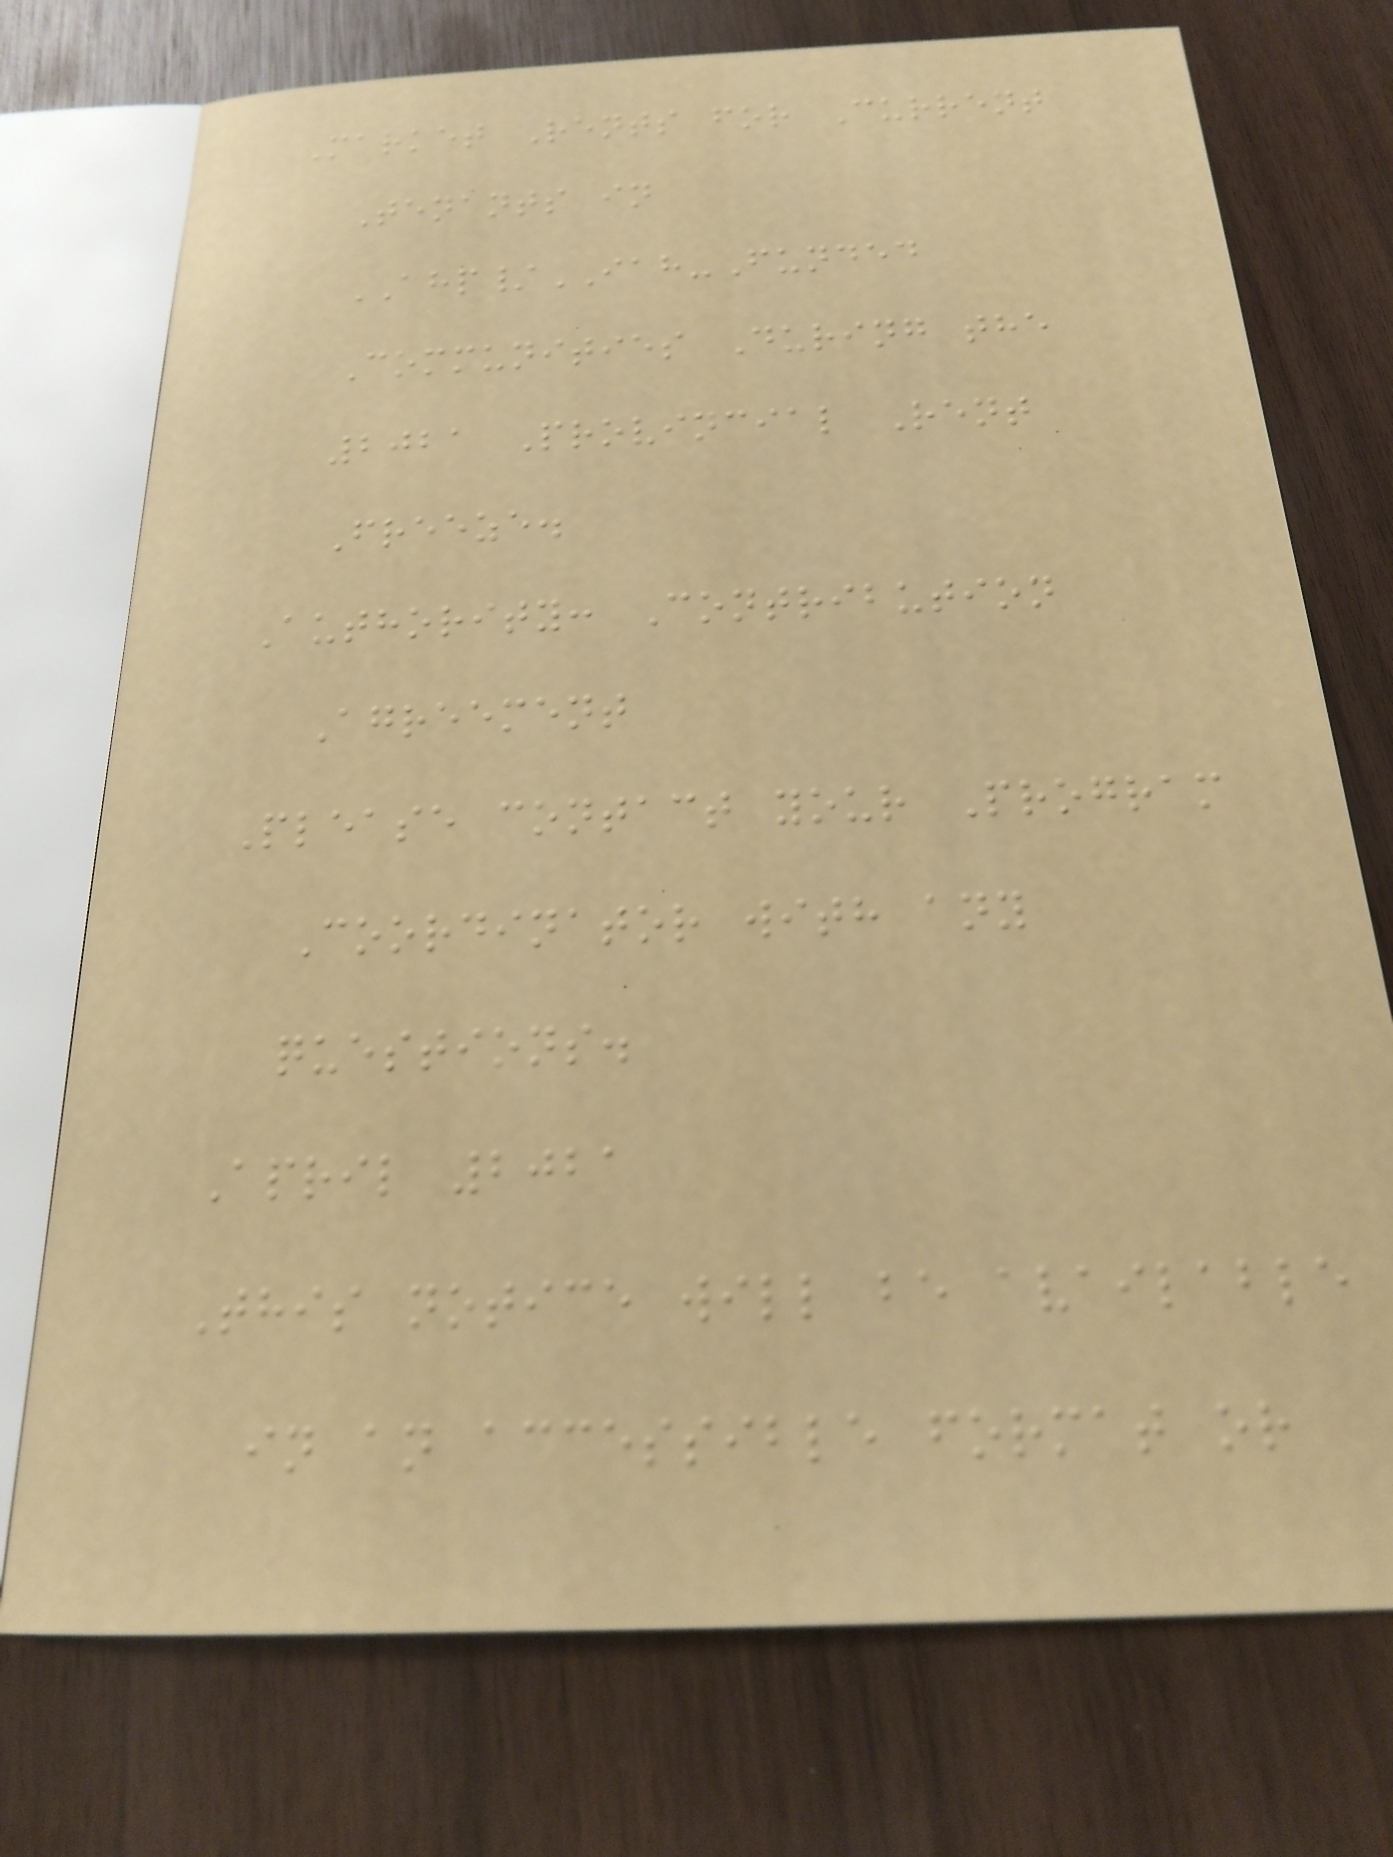Market Rents for Current
Tenants in
AHP/IAH-Funded
Communities During the
2021 Provincial Rent
Freeze.
Authority: Contribution
Agreement
Please contact your Program
Coordinator with any
questions.
April 2021
This notice will be available
in an accessible format or
